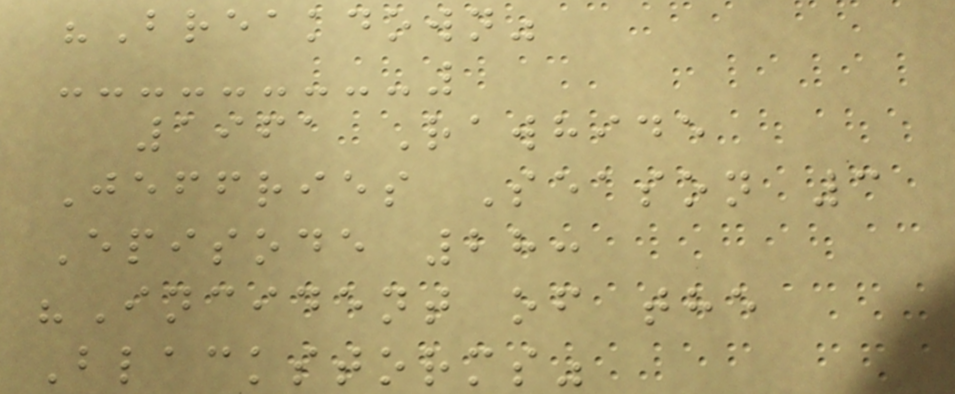"Breakdown"
1961 Rawhide
Jeffries Season 3
Episode 28:
"Incident of the
Blackstorms"
